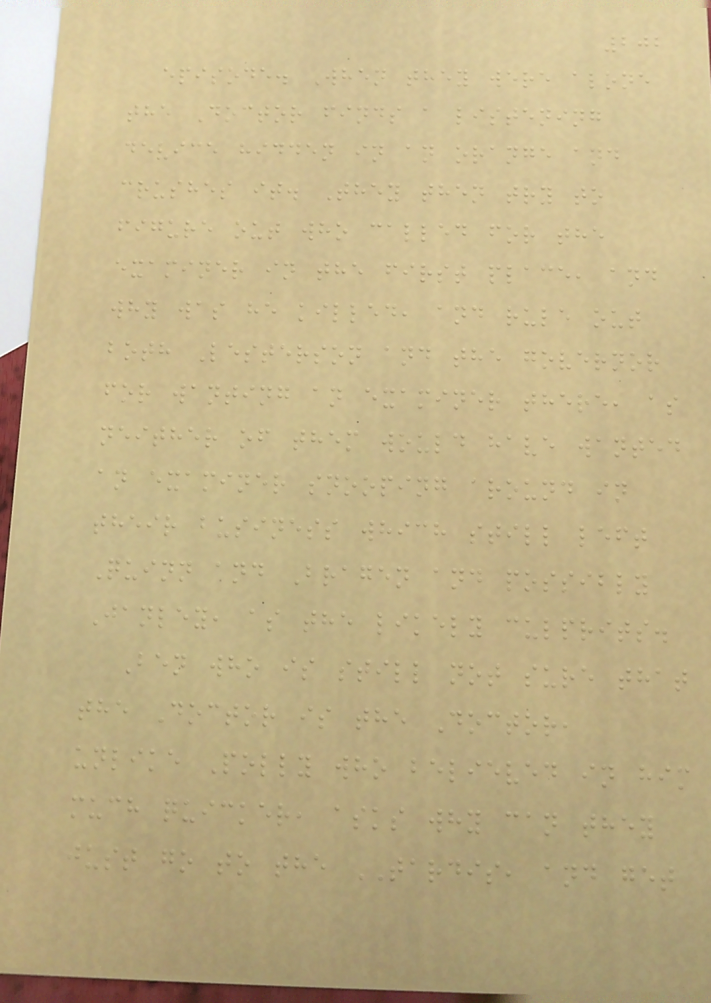202
episode. When they were alone
the Doctor finds a listening
device hidden in an orange and
crushes it. They then try to
figure out who called for the
examiner in the first place, and
why was he killed, and rule out
both Lesterson and the governor
for wanting an examiner there, as
neither of them would have wanted
an examiner snooping around in
their business which still left
Quinn and Bragen and possibly
Janley, as the likely culprits.
Ben who is still not sure that
the Doctor is the Doctor,
unlike Polly who believed in him
much quicker, asks why can they
just go to the TARDIS, and get
